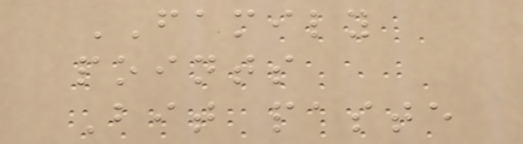FAMILY
points
Bit paste
